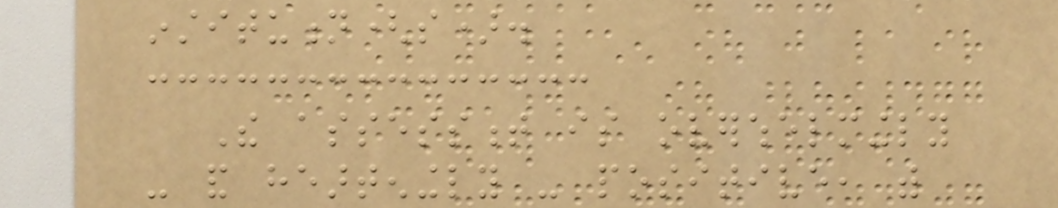institution(s).
The assessment is overwhelmingly
- and hearteningly - positive, with
